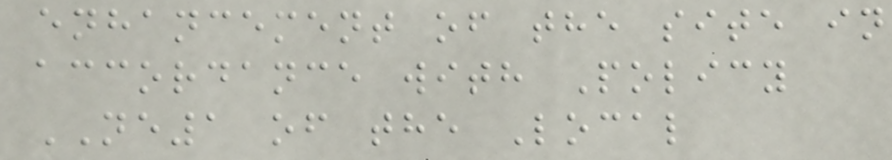enhancement of the site in
accordance with Policy
NE1 of the Local
